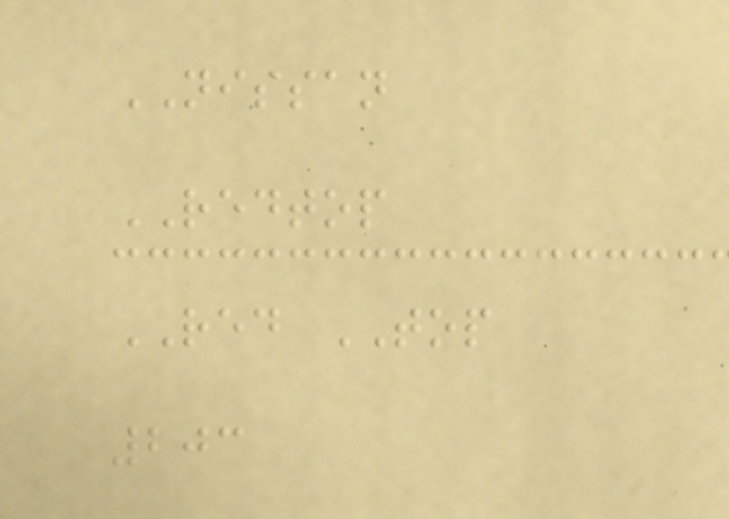NISSAN
REDTOP
RED TOP
203
